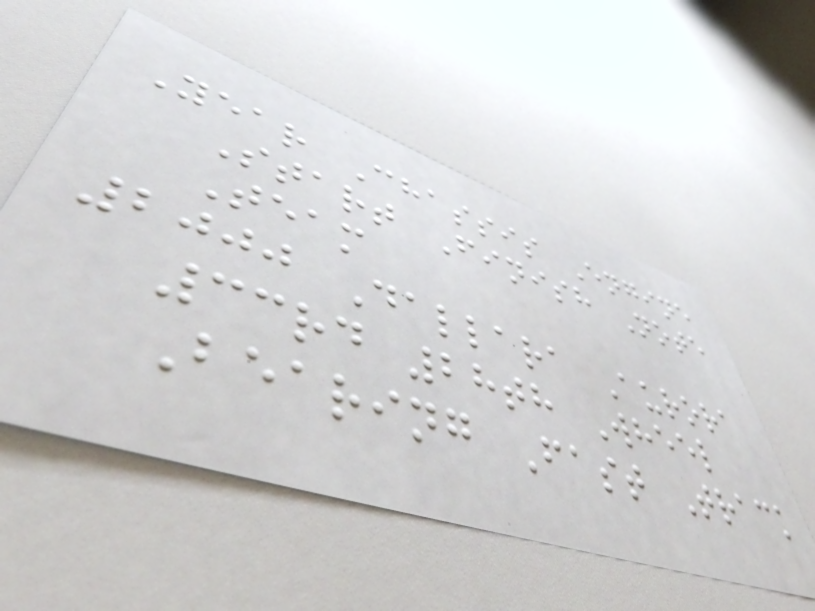Year Chassis Engine
Start Finish Note
Team
2000 Dallara Aurora
33rd 28th Wheel
Bearing Fast Track
